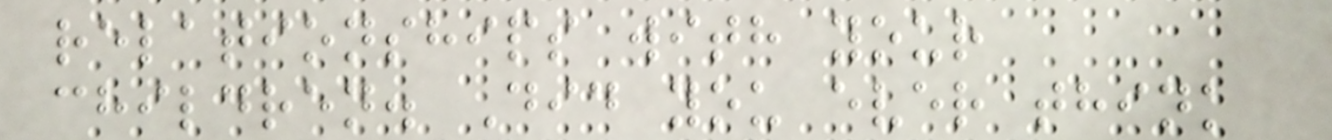relationships with your
children. Did you ever think
